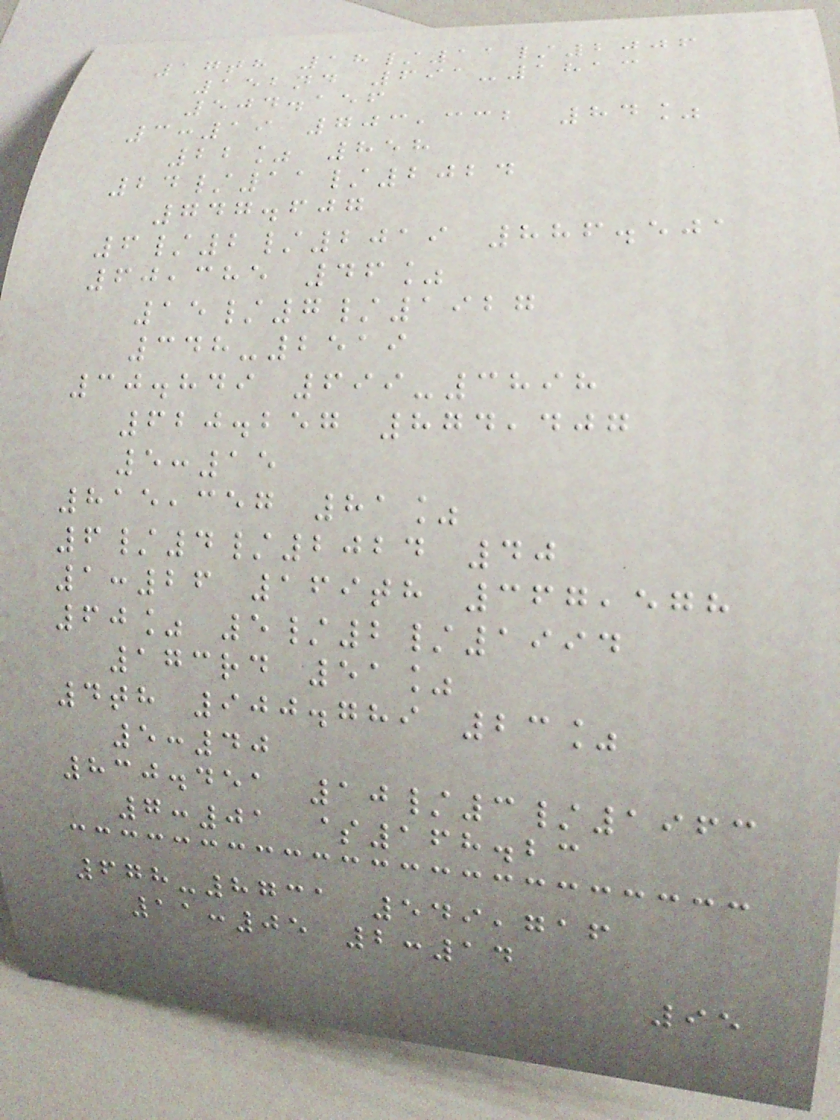17th 18/11/2006
152nd 691-1813
504.156
3:19 703,332 84%
22% 858
24/11/2024
747.607
6/2/2019 886.501
60,385 46%
15/7/1927
348-2519
30.849 699-3898
620.257 874,407
5:15
815,357 81%
6/4/2024 40
1:26 169th 367,578
60% 5/2/1994
173rd 51%
4th 900.789 23%
5:40
830.451 10/3/1963
7:01 $168.23
678-8731 549,716
11:05 2:14
95
